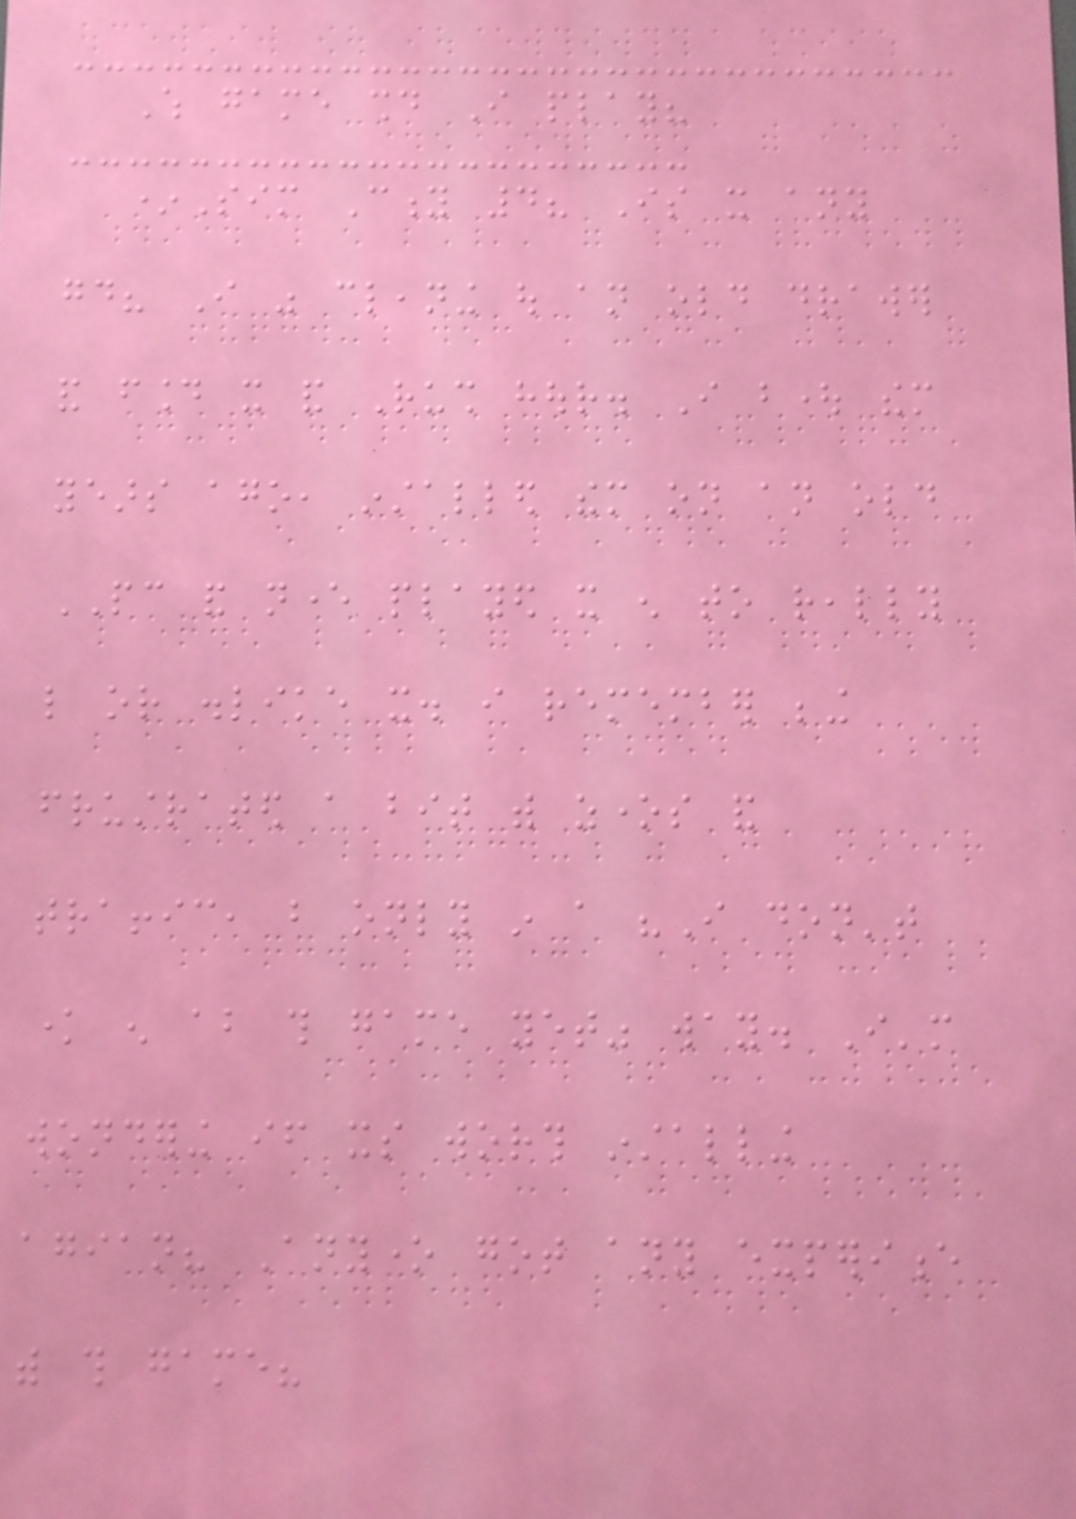Which game should I play?
*Sim City 4? Is it any
good? I was cleaning out an old drawer
and found it and Rush hour. I bought them
years ago, installed them on an old
PC and never played it enough to really
like or dislike it. i remember being
frustrated a bit with zones and
traffic, but only in a "I don't
know enough about this game yet" way. I'm
wondering if its worth installing
agian? Anyone got any experience
with this game?
